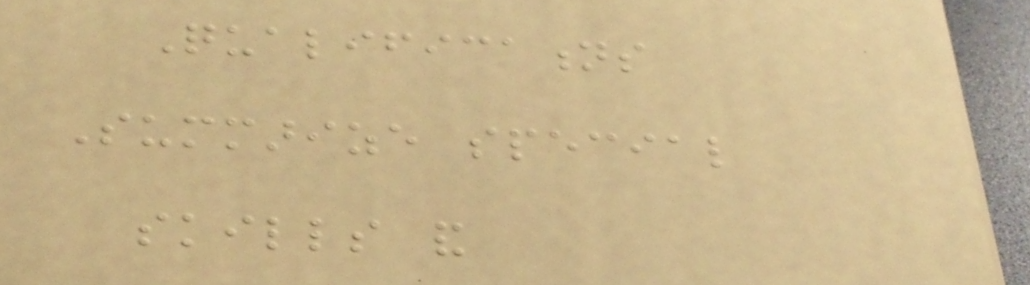Qualifications
Summarize special
skills and
